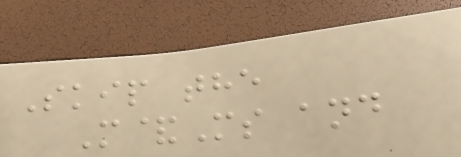Skip the
M&Ms and
